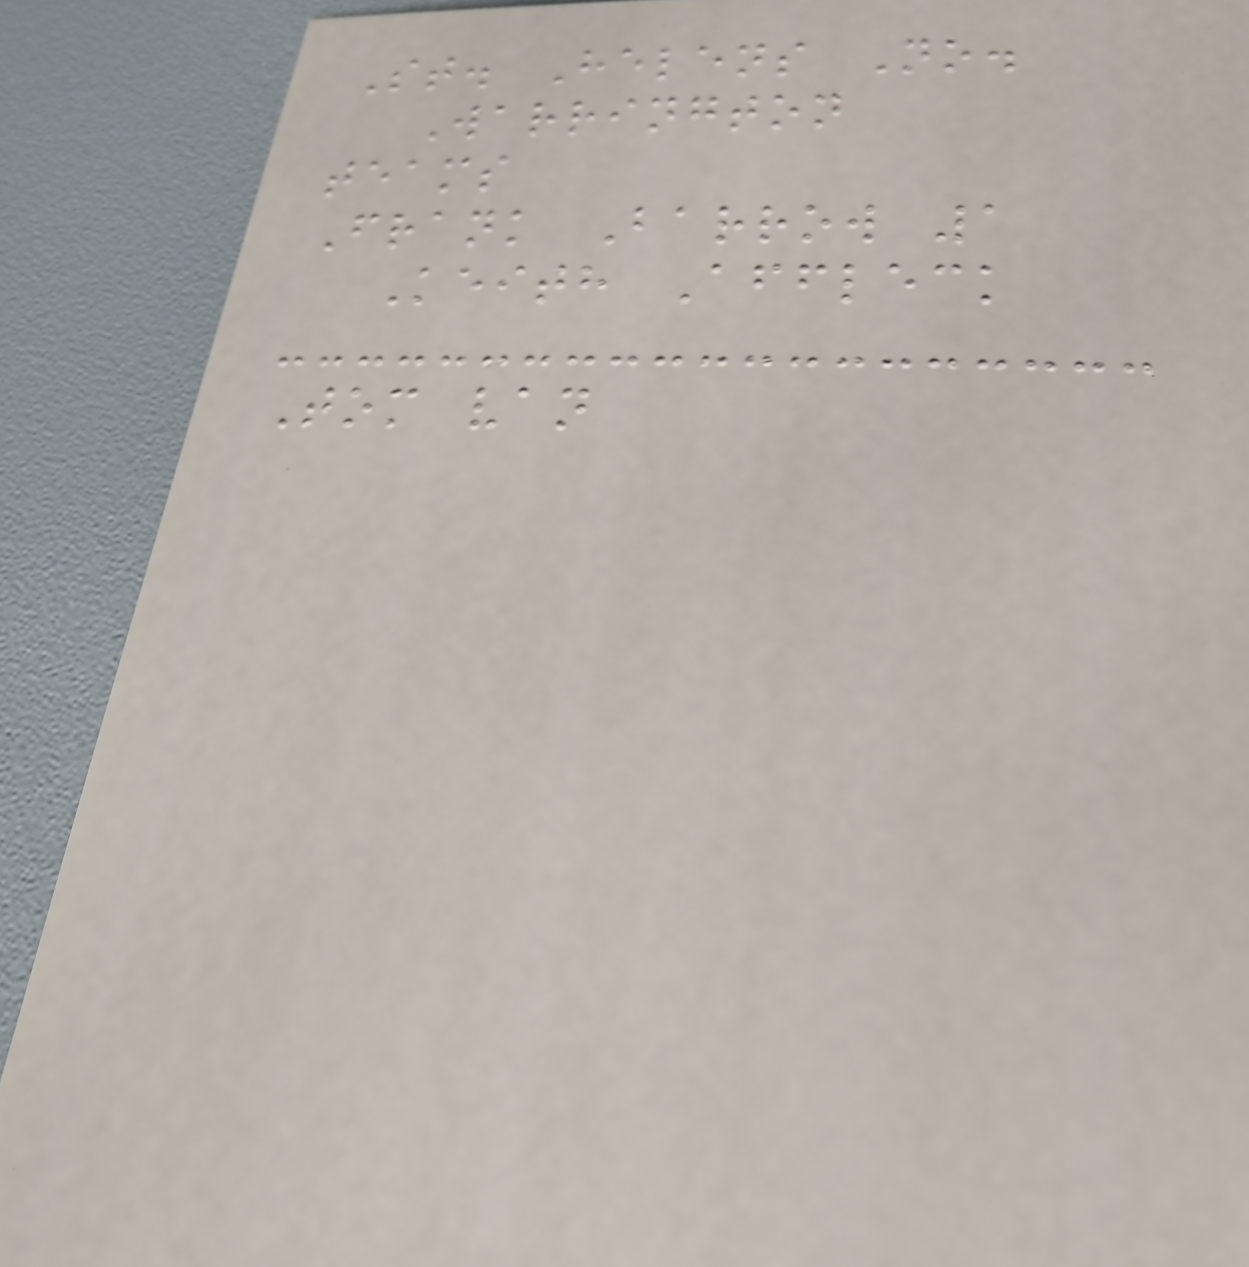St. Helens No.
Warrington
teams
Frank Barrow 1
Keith Affleck
Tom van
